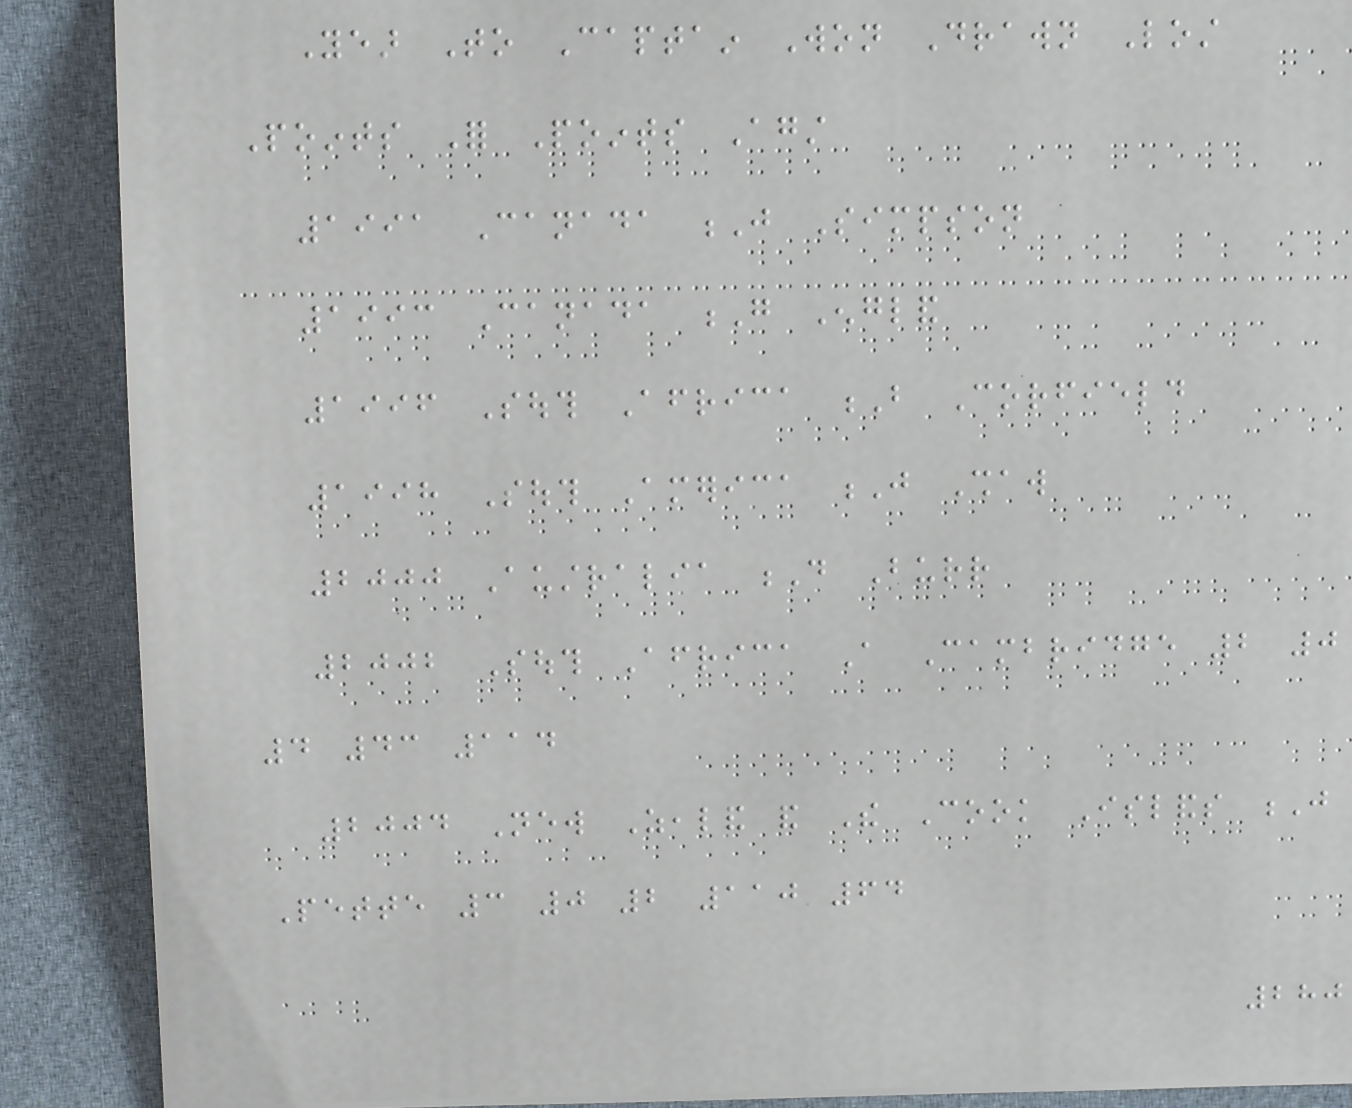Year To Captain Won Drawn Lost
Points For Points Against
1991 Canada J Simpson
1993 Canada G England
1996 South Africa B Corfield
1998 South America J Shaw
2000 Australia D Burr
2002 South Africa A Cambridge 2 0
4 43 114
2004 New Zealand and The Cook Islands J
Pette 3 0 2 110 64
280
